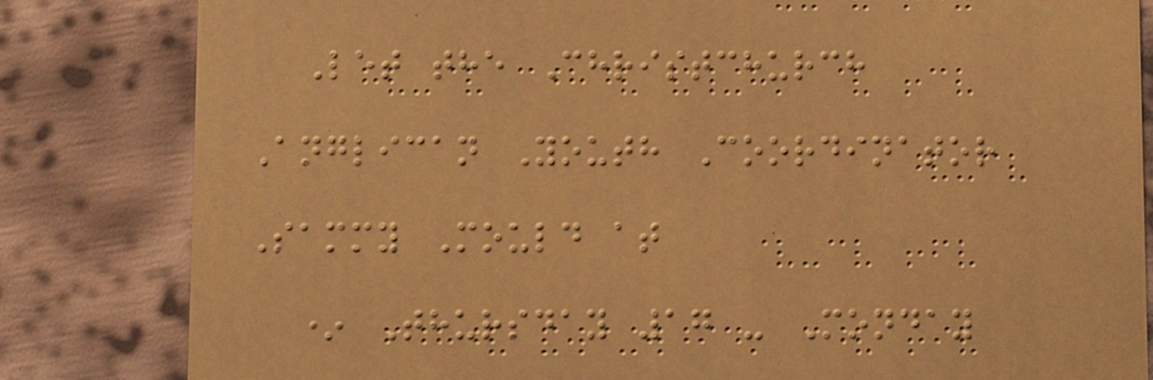Let the Christchurch
Anglican Youth Coordinator
Sammy Mould at
* Thursday 17 - Monday
